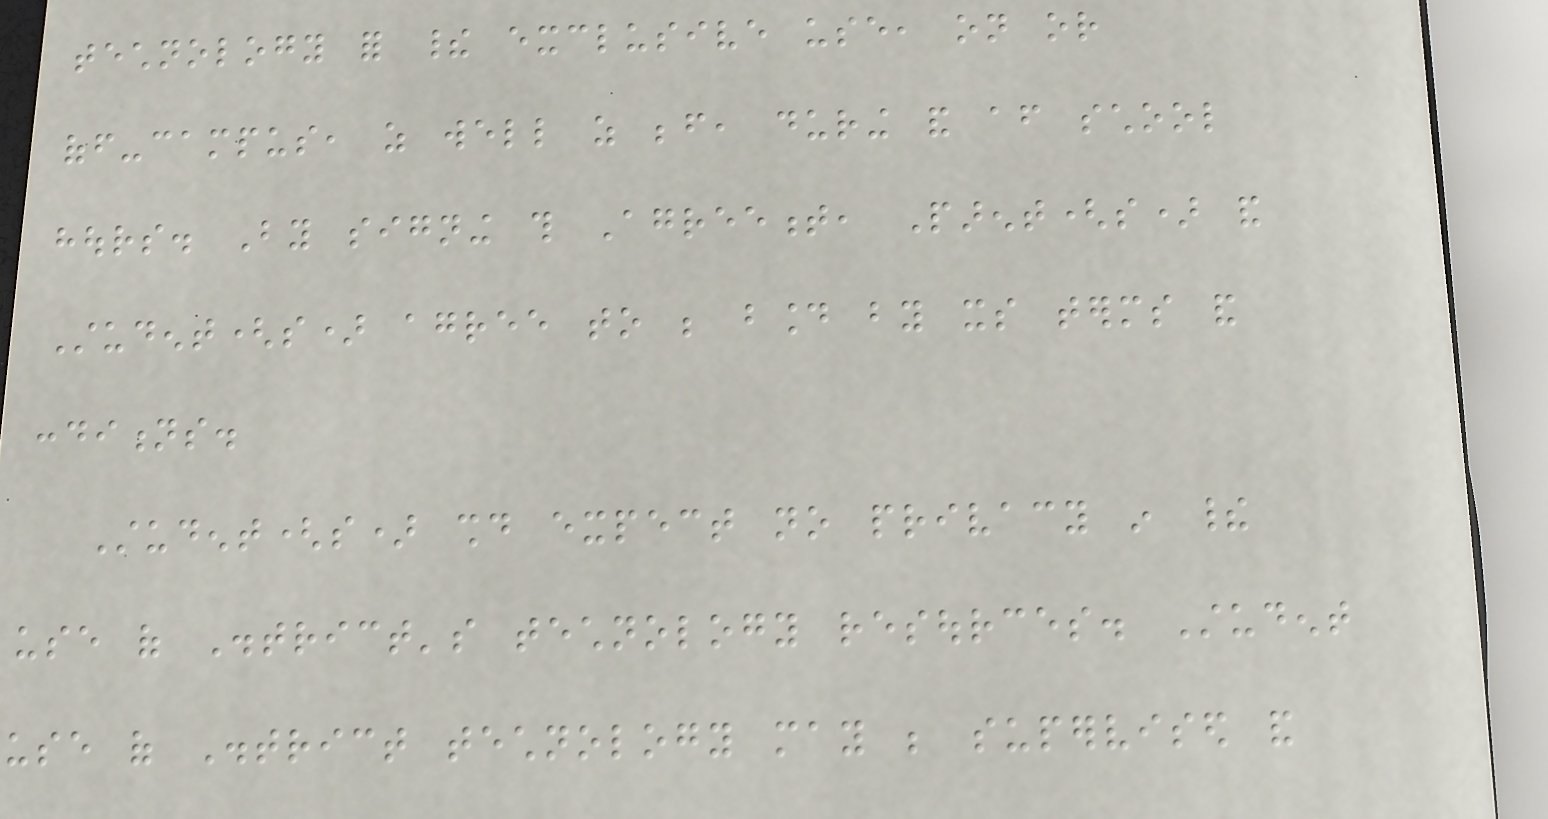technology for their exclusive use, on or
off-campus, as well as before, during and after school
hours. By signing this Agreement, Parent(s) and
Student(s) agree to be bound by its terms and
conditions.
Student(s) should expect no privacy in their
use of District's technology resources. Student
use of District technology may be supervised and
